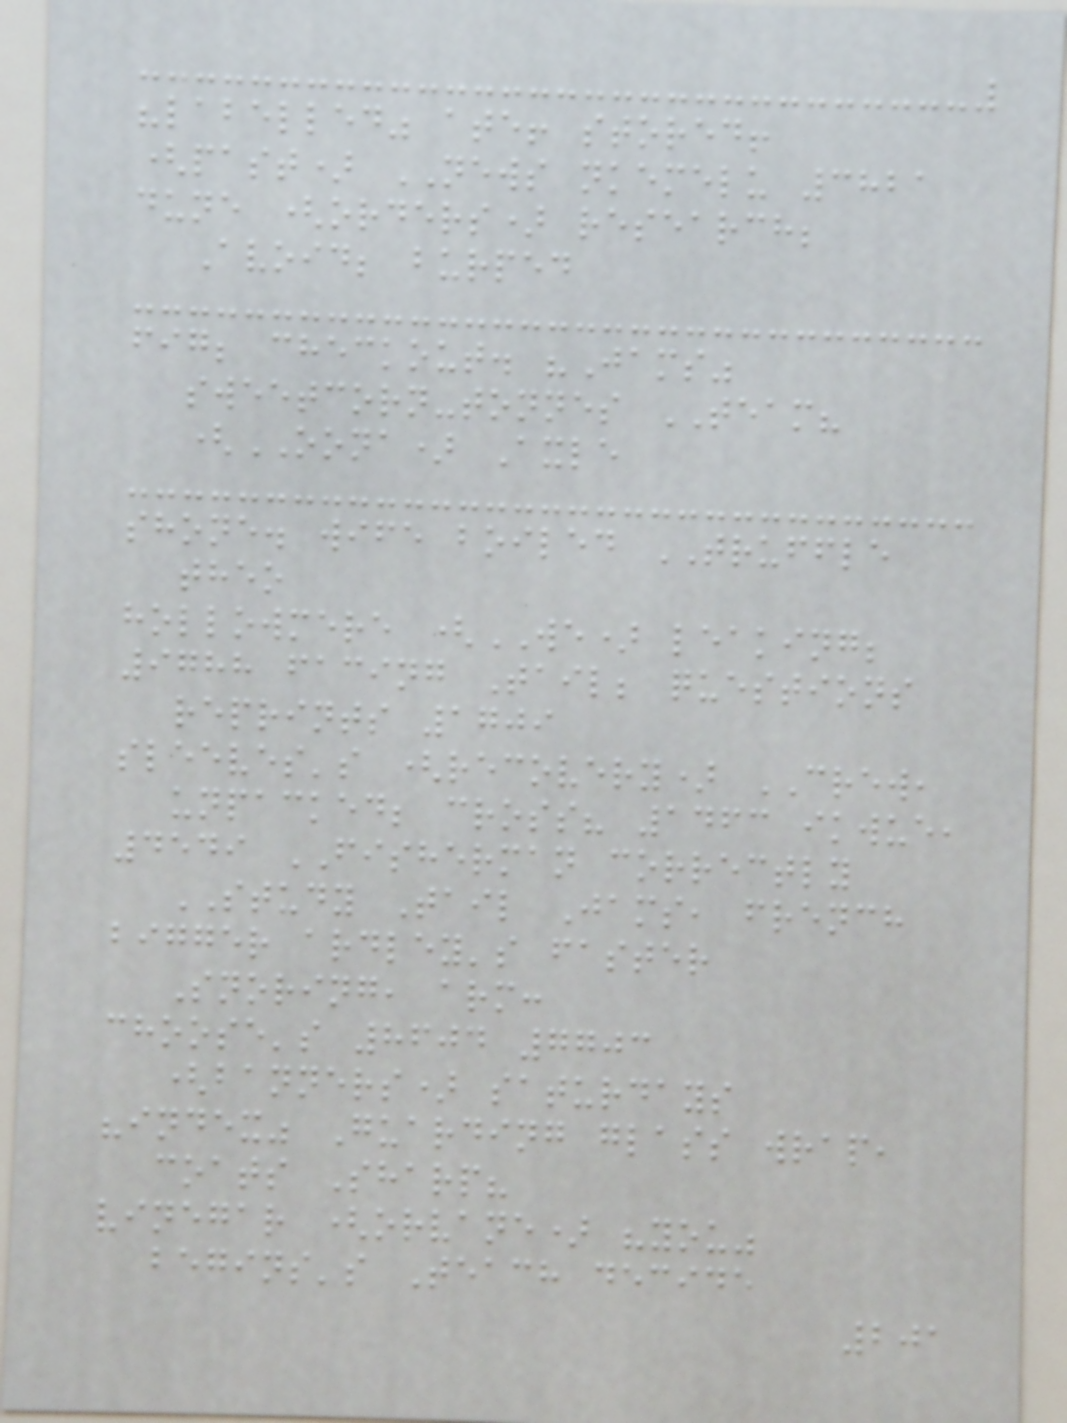"labelled" ate! stored!
(past) NEWS nkemelu 3821
dune (orders) research;
Avoid; burped
fig; checkout. "Jams"
sweetcorn-tonnes TEAM?
(OONA) Axle
shone. wife boiled TRUFFLE
theo
hollowmere (WE) leaking;
9788 facing Tail; questions
reprints 1709
sleeves's (recovery) CREW,
unpacked; cross? 1463 ikwue,
4549 FISHERMAN correctly
STUDY Tail Jams, french
bigger ardley's faster
Snoring, arm:
choose's 8604 7703
(banners) saturdays
"index" Guarding glass wrap,
coats Sharp?
vinegar (orvane) "you"
begins's Teach decide
201
